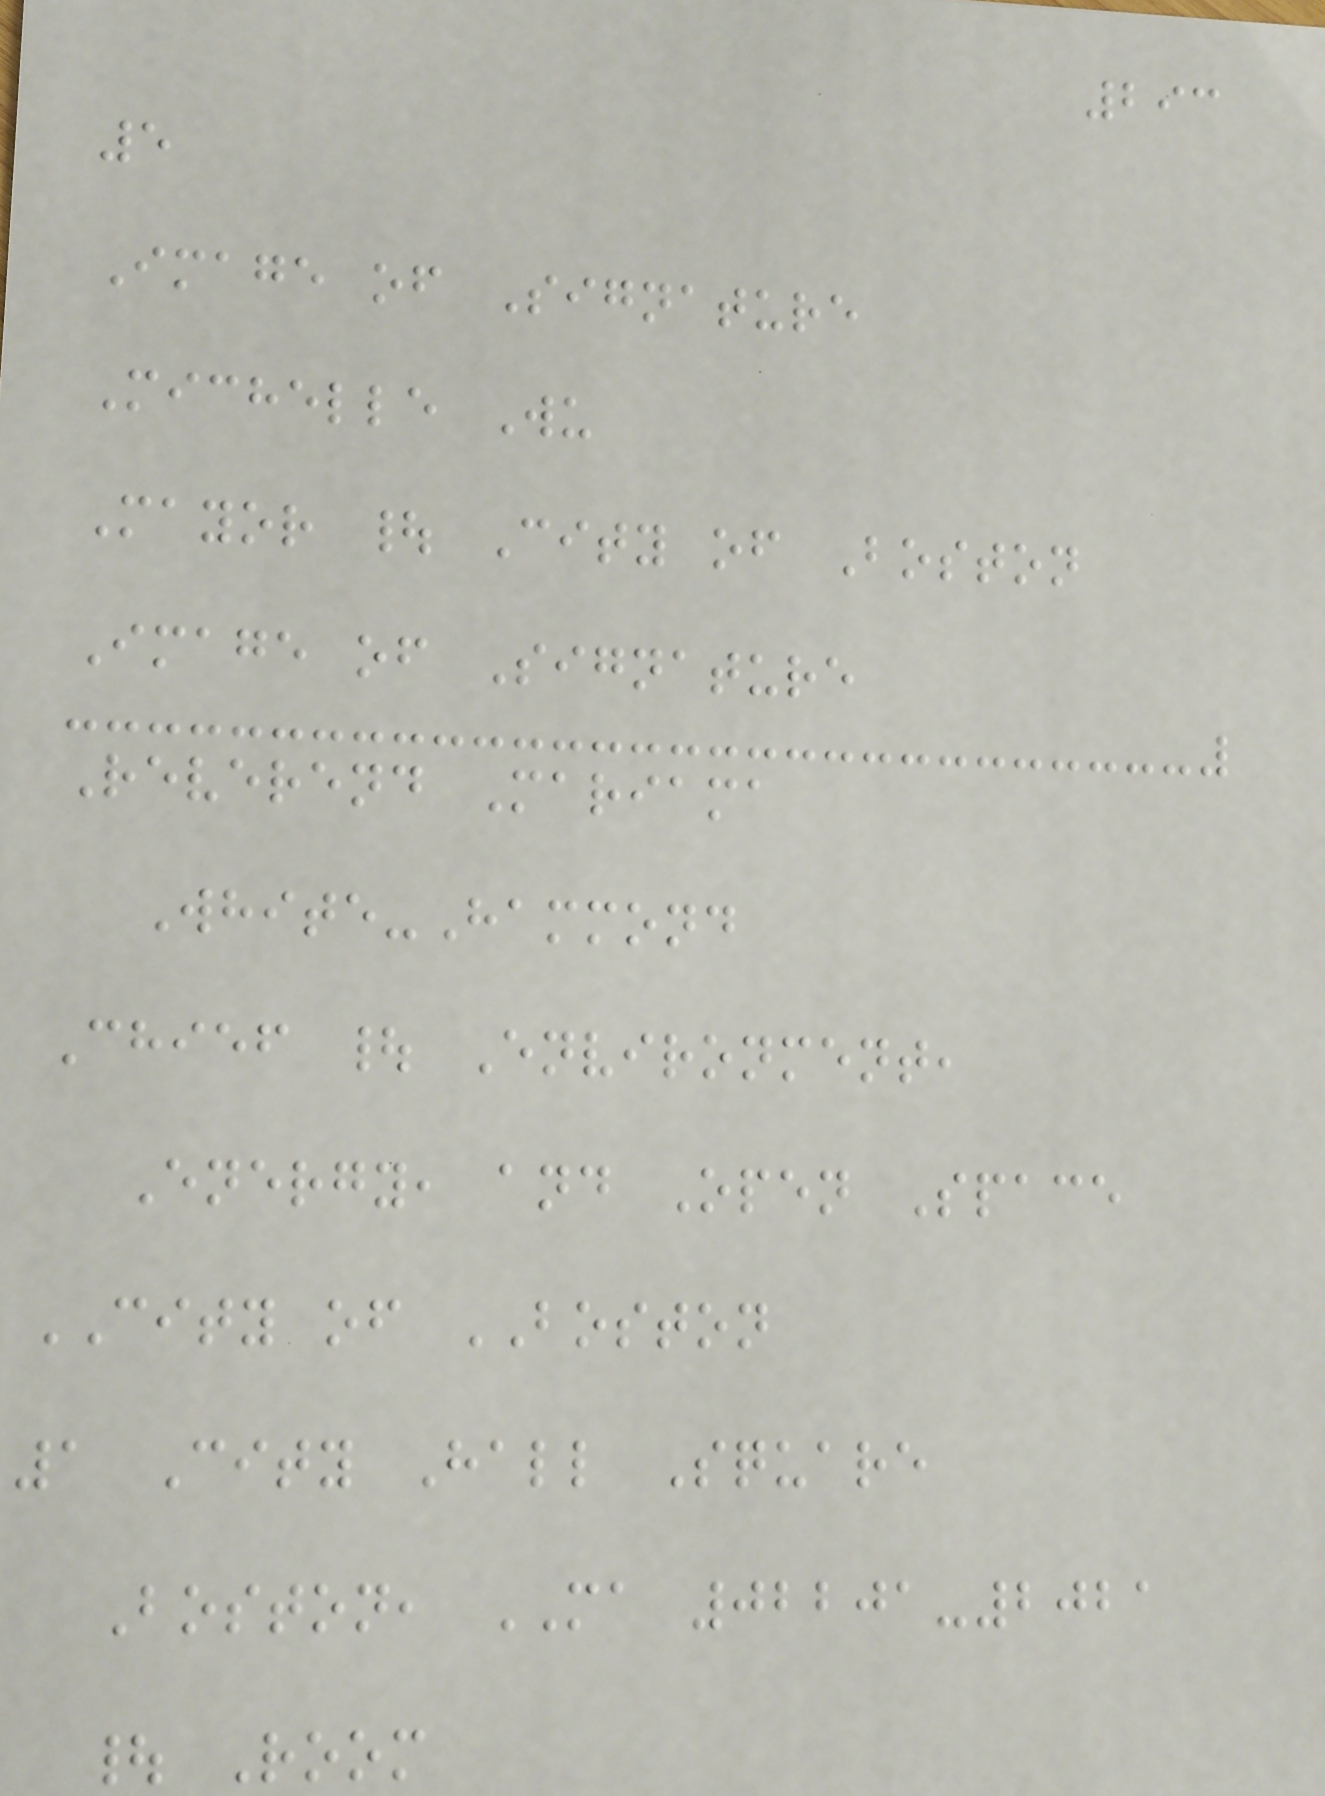293
5
Image of Signature
Michelle Wu
Mayor | City of Boston
Image of Signature
Reverend Mariama
White-Hammond
Chief | Environment,
Energy, and Open Space
CITY of BOSTON
1 City Hall Square
Boston, MA 02201-2021
| Room
